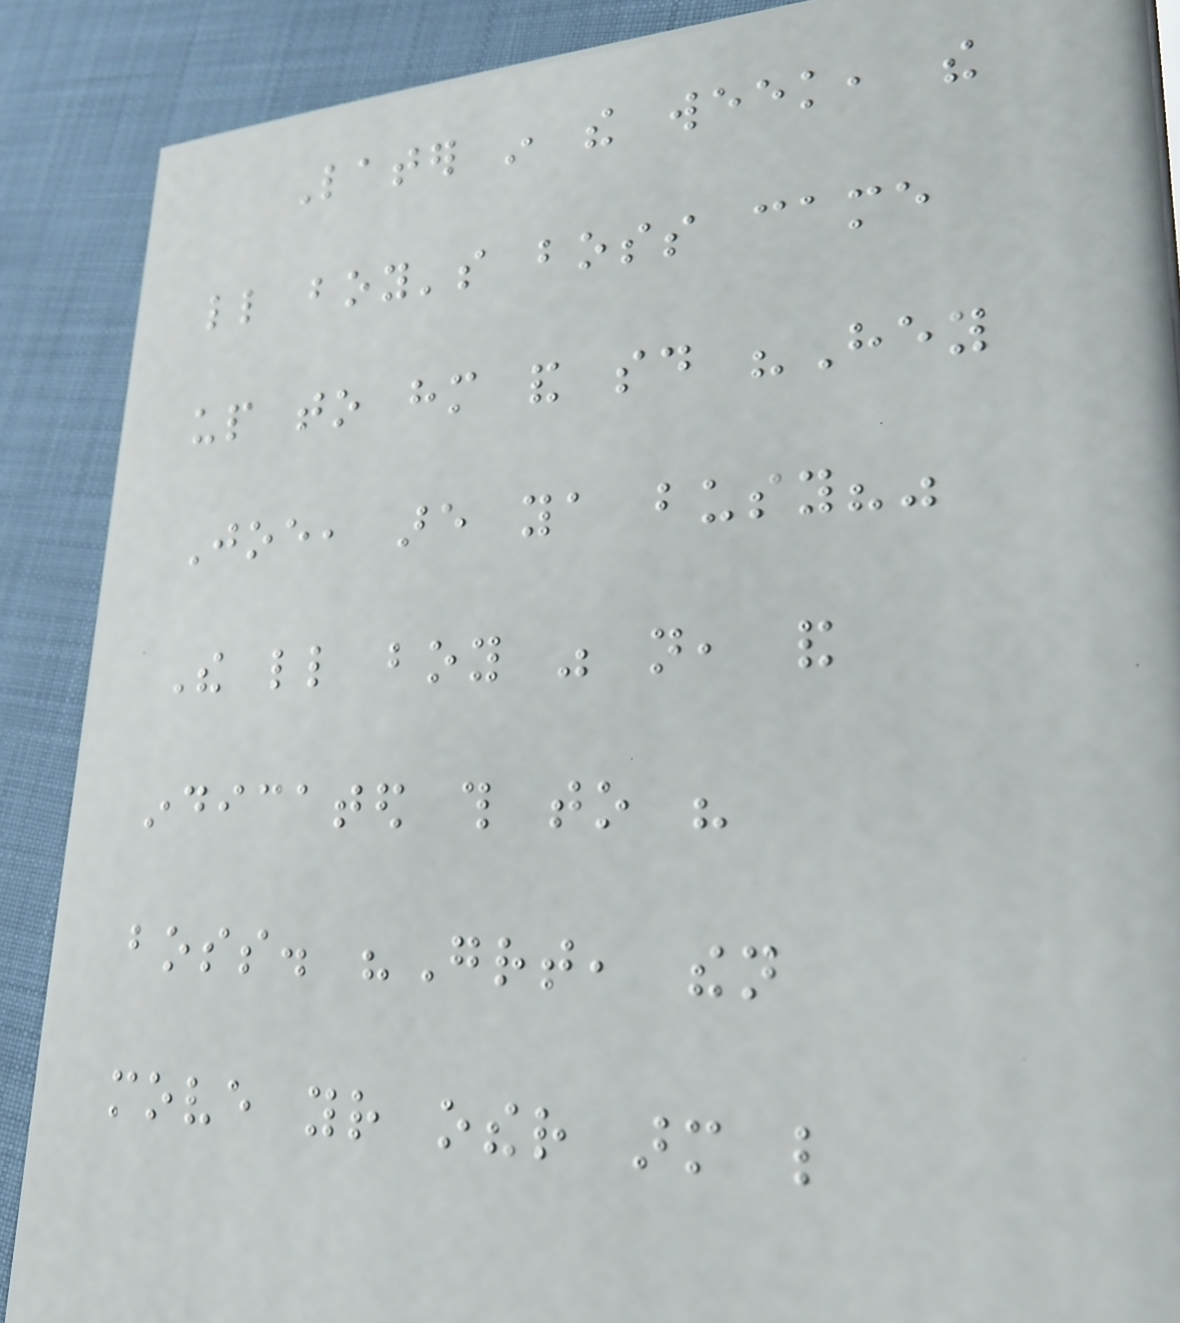Later in the week, the
little boy's boss came
up to him and said "Hey
Joe, are ya busy?"
The little boy was not, and
indicated this to his
boss. "Great, then
move your other arm like
